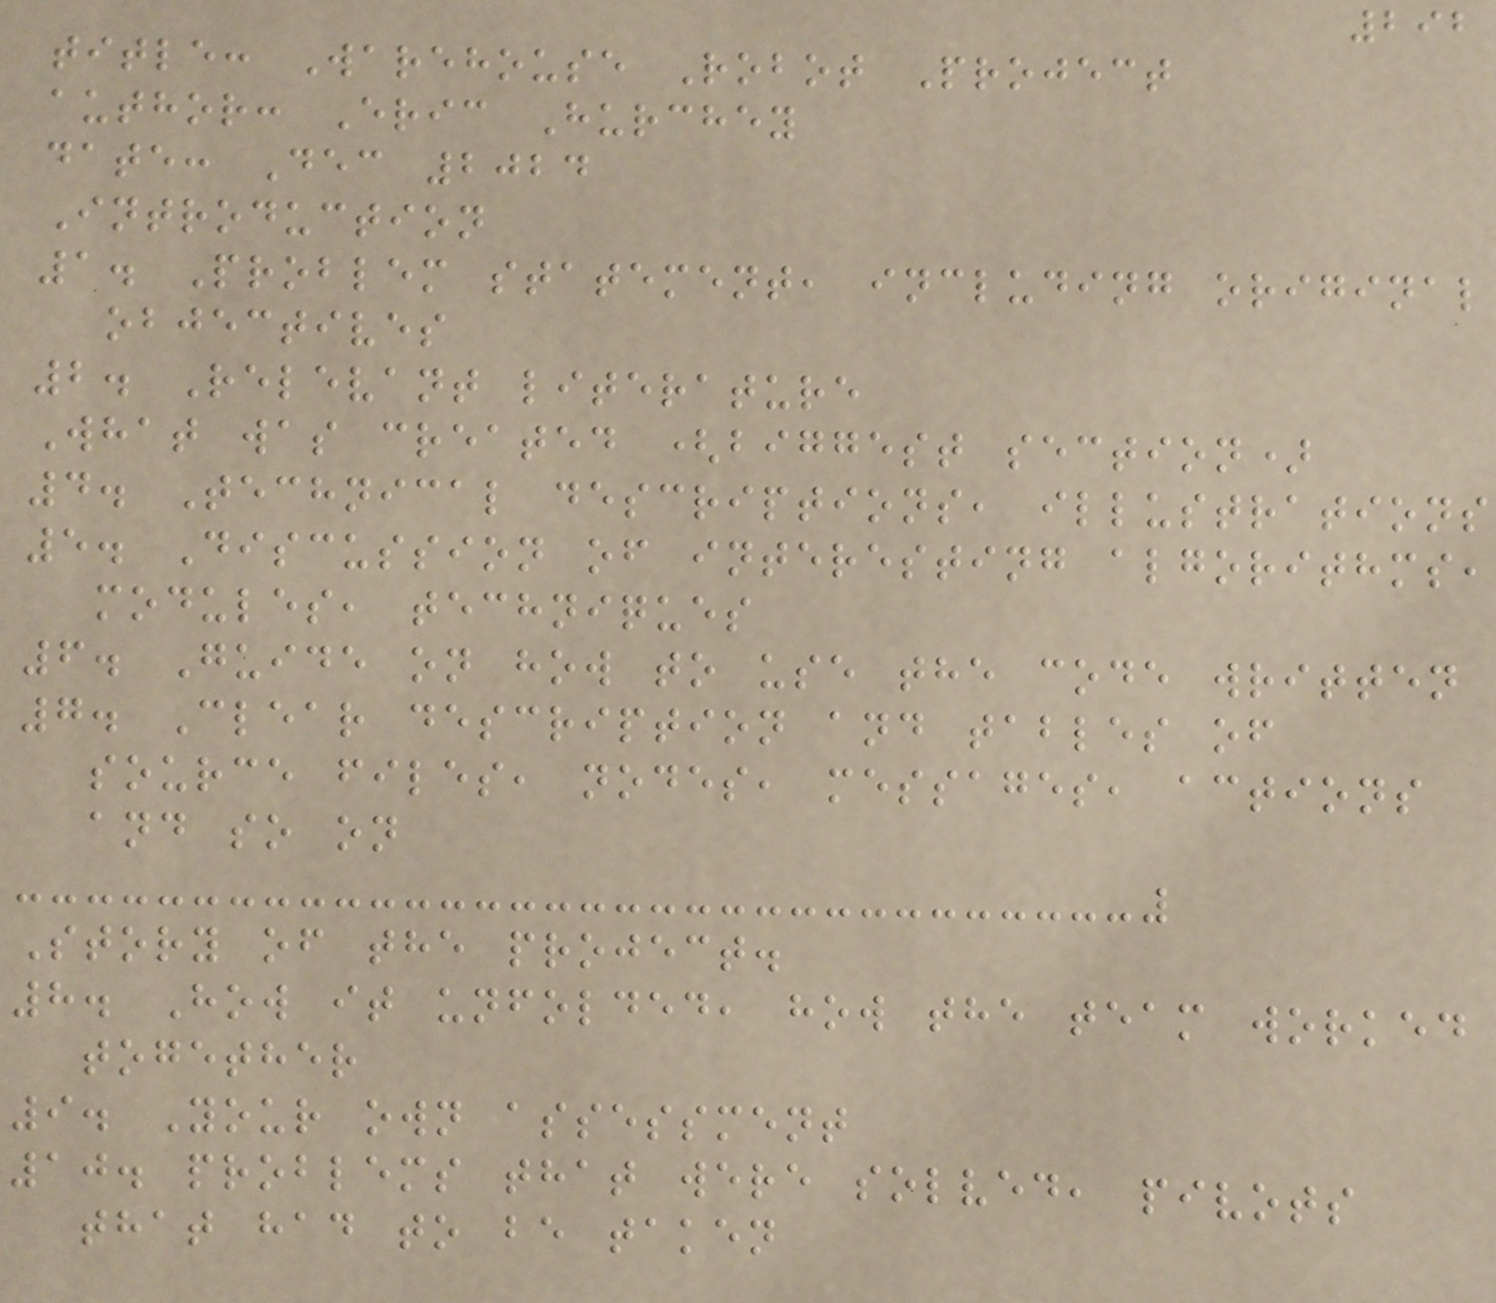292
title: Warehouse Robot Project
author: Eric Hurchey
date: Dec 2024
Introduction
1. Problem statement, including original
objectives
2. Relevant literature
What was created (biggest section)
4. Technical descriptions, illustrations
5. Discussion of interesting algorithms,
modules, techniques
6. Guide on how to use the code written
7. Clear description and tables of
source files, nodes, messages, actions
and so on
Story of the project.
8. How it unfolded, how the team worked
together
9. Your own assessment
10. problems that were solved, pivots
that had to be taken
